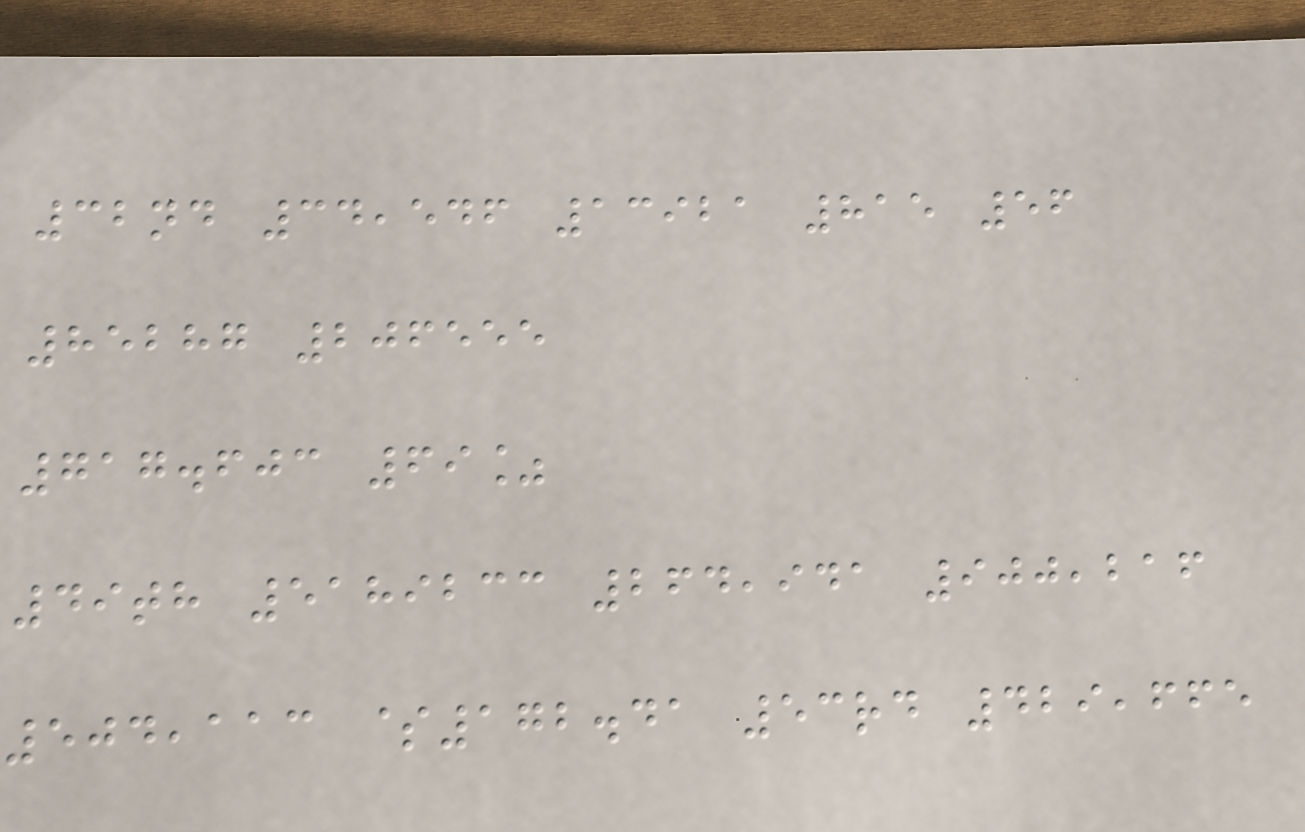32nd 34,546 13921 815 56
85287 206555
717.603 69%
49th 5189233 264,941 900,216
504,113 $172.41 53rd 429,665
